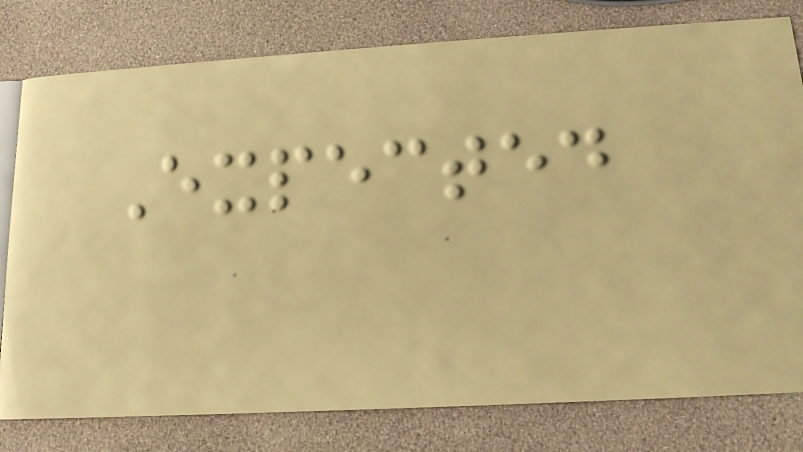Expected
